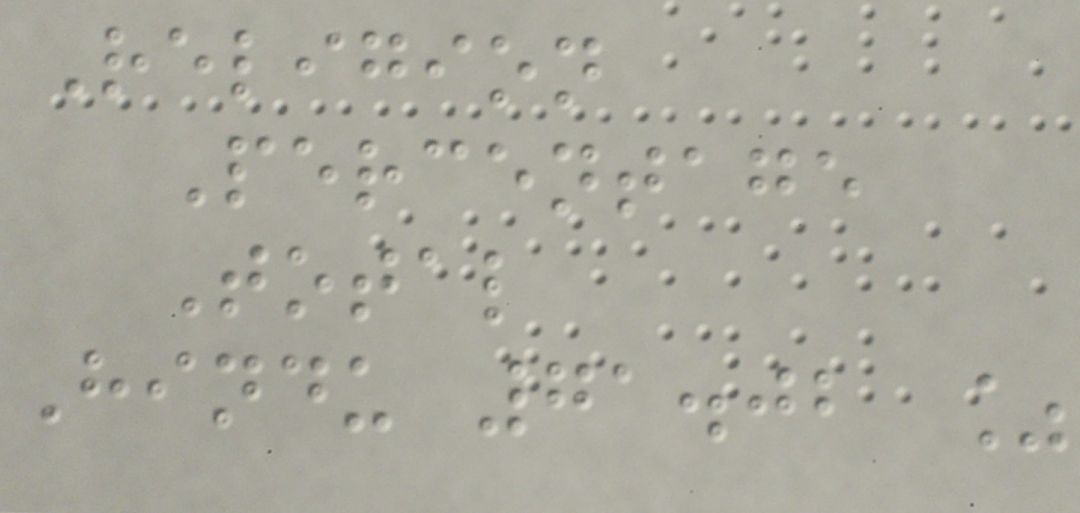Religion
Percentage
Total
Hindu 71.02 %
